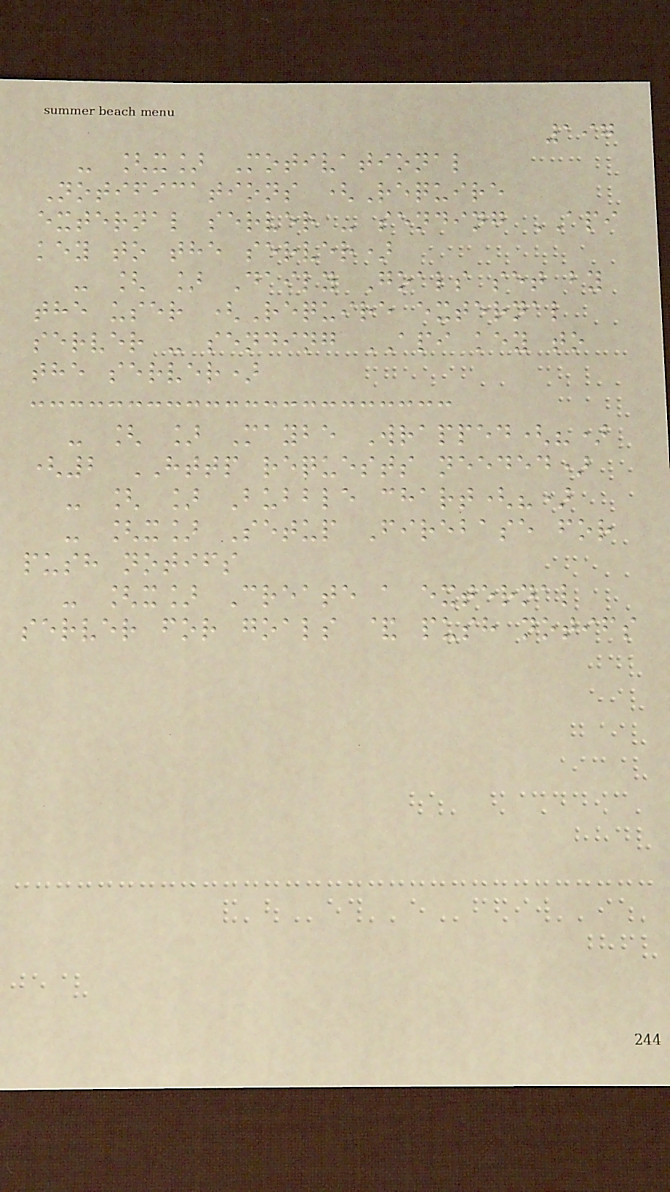197
- [x] Motivational
Notifications (Require
external server - sending API
key to the server)
- [ ] Daily Goals set by
the user (Require external
server - sending API key to
the server)
- [ ] Maybe Wrapped(?)
(2 HTTP requests needed)
- [ ] Bubble chart(?)
- [x] Setup Firebase for
push notifs
- [x] Create a external
server for goals & push notifs
